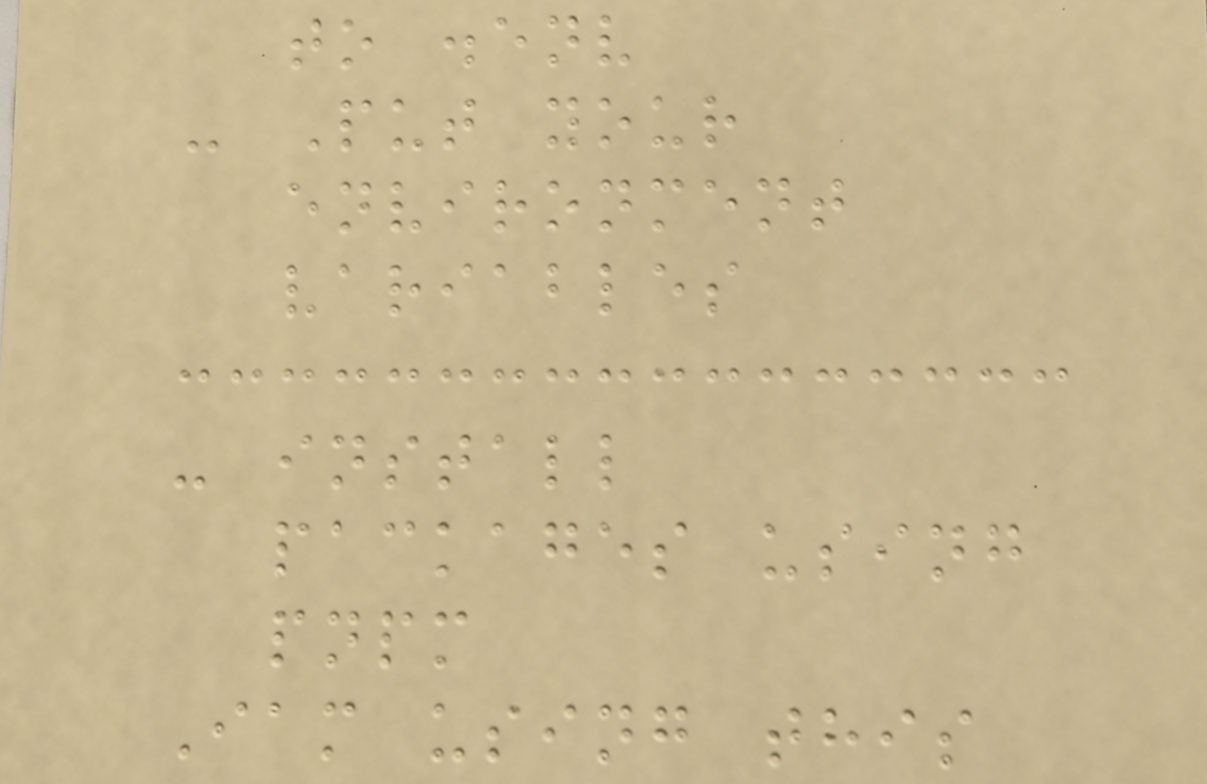to .env
- Put your
environment
variables
- install
packages using
pnpm
Iam using this
